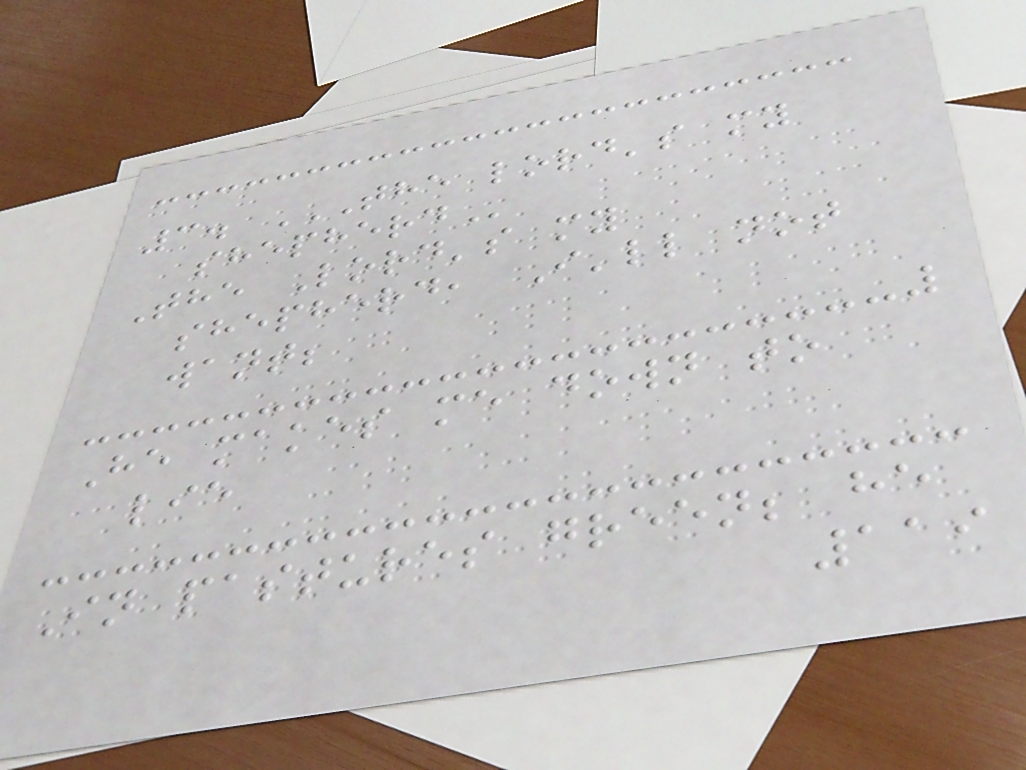3. THE LORD'S MY
SHEPHERD
The Lord's my
shepherd, I'll not
want;
He makes me down to
lie
In pastures green; he
119
